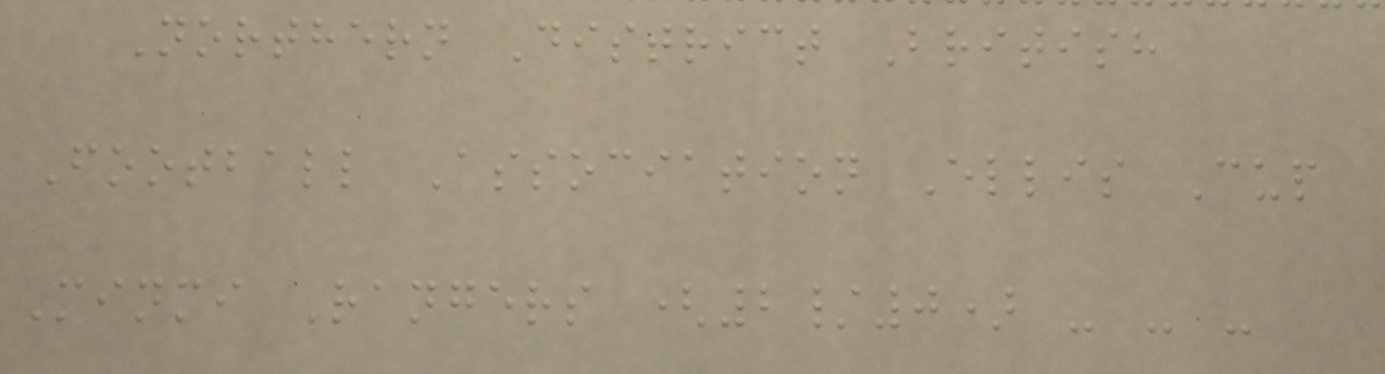Northern District British
Football Association Ellis Cup
Minmi Rangers (2/0) - - -
